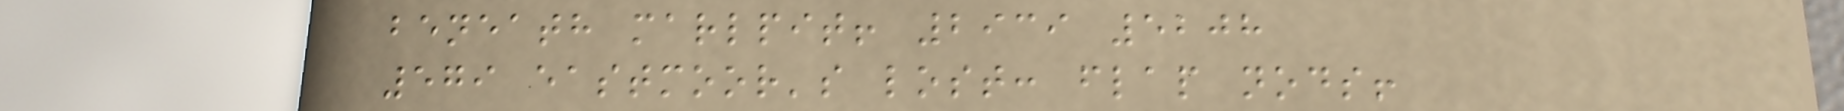beneath marlpit! 2939 5208
579 eastmoor's lost: flap nods!
